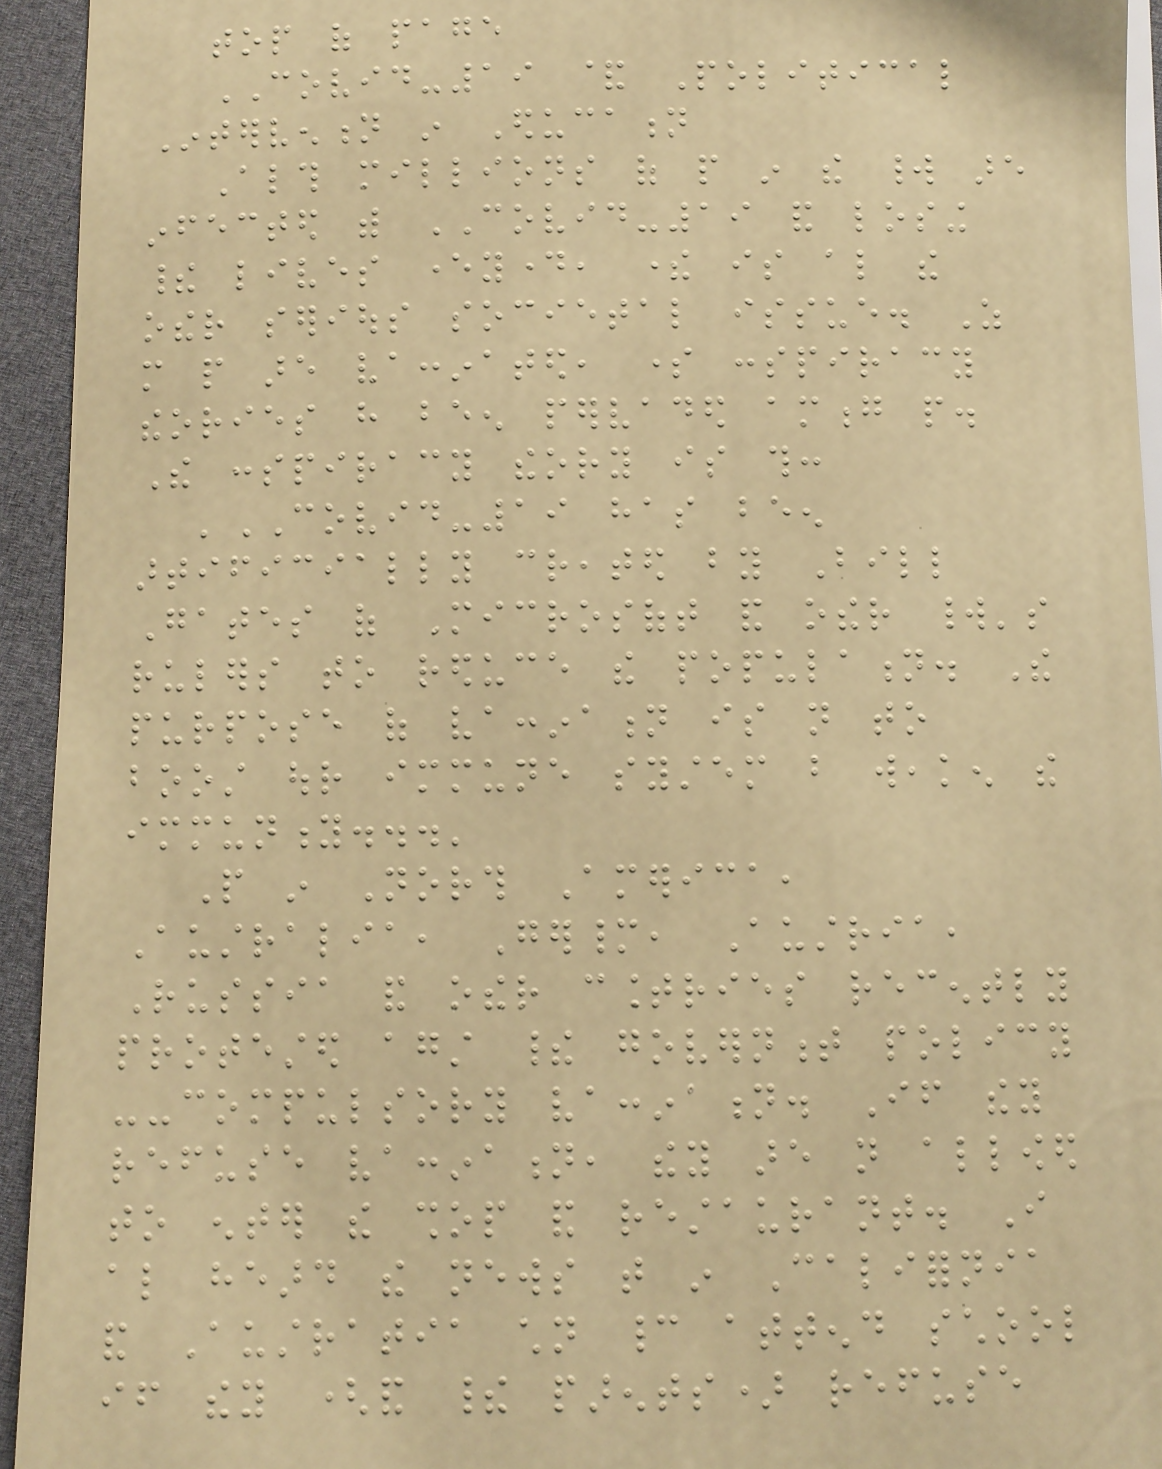top of page
COVID-19 & Political
Intervention in Education
Although millions of people in the world are
infected with COVID-19 and losing
their lives everyday, there is also the
other serious societal issue. As
more people are vaccinated, some conspiracy
theories have been pervaded among people.
The conspiracy theory is this:
'COVID-19 has been
artificially created by Bill
Gates of Microsoft and other world's
rulers to reduce the population. The
purpose of vaccination is not to
boost our immune system but weaken the
immunity...'
People in North America,
Australia, Germany, Austria,
Russia and other countries recently
protested against their government policy
--compulsory vaccination. If they
refuse vaccination, they are not allowed
to enter the shop and restaurant. I
also heard the news that in California
and Austratia children cannot attend school
if they (and their parents) refuse
